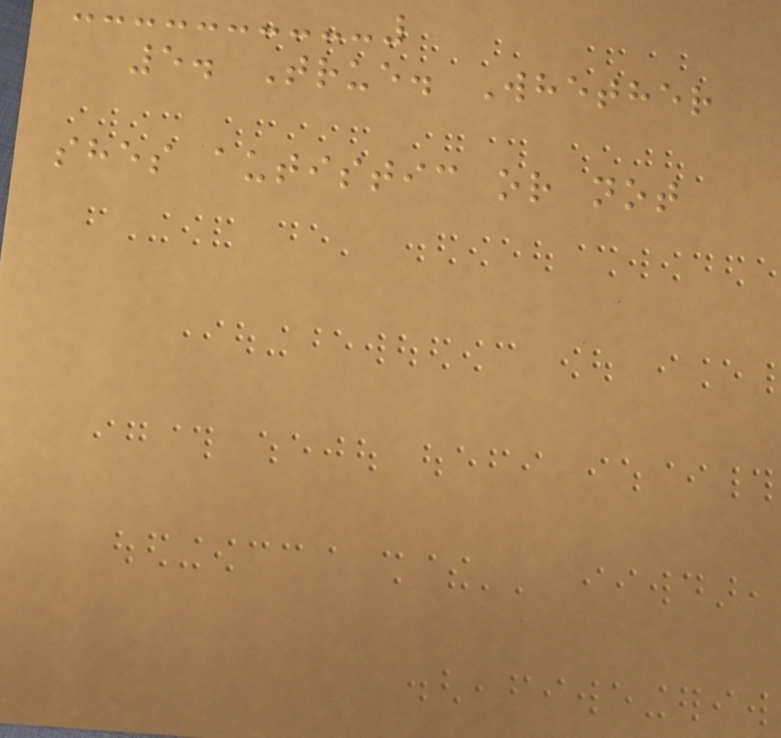5. True. Whether
shes autistic or not
